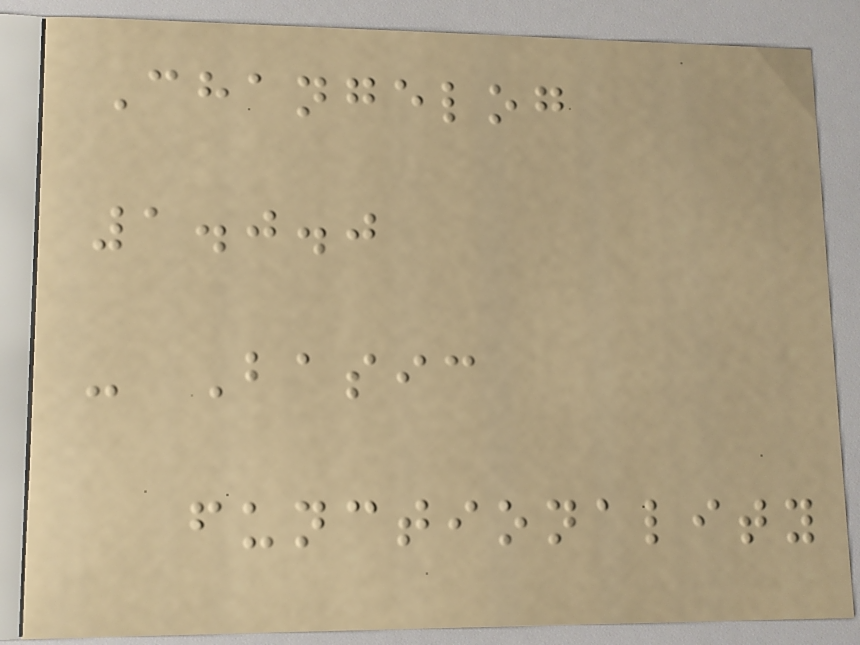Changelog
1.0.0
- Basic
functionality
